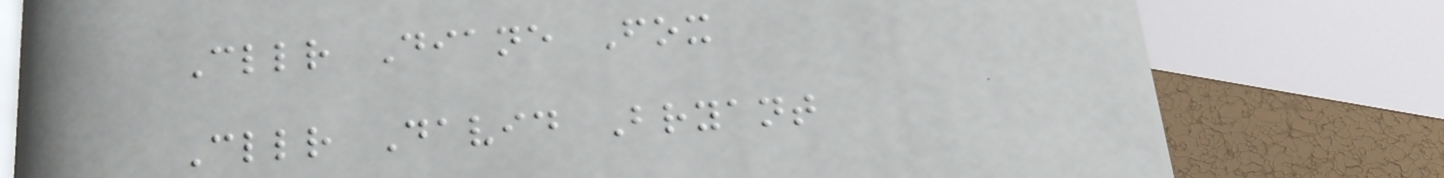Cllr Diane Fox
Cllr David Bryant
